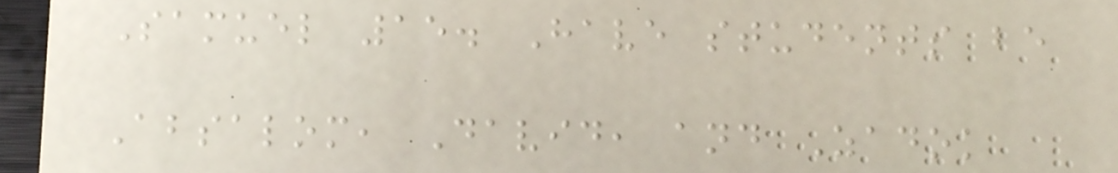Samuel 15. Have students be
Absalom, David, and Zadok
